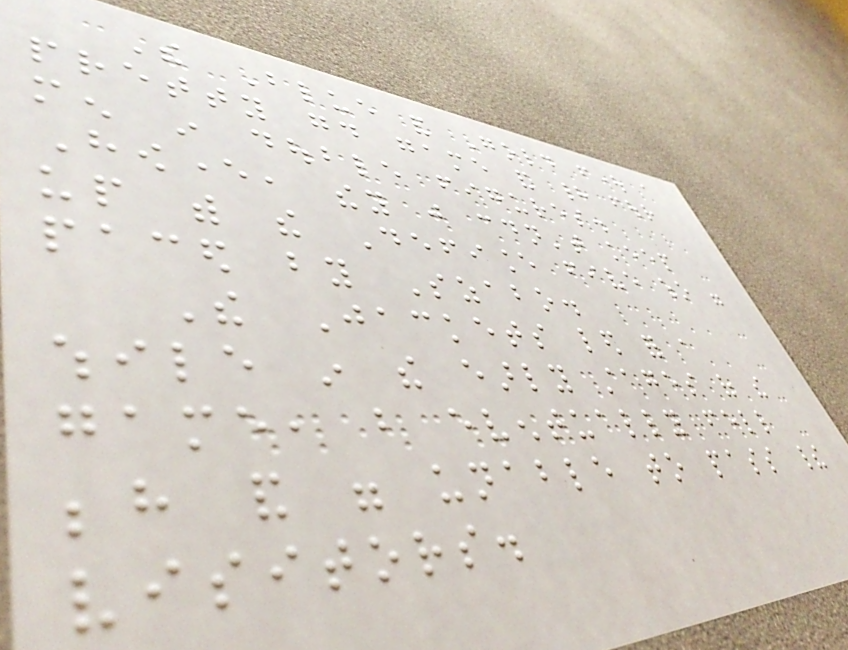The Blue and Gold fought a
pretty good game and had four
men in double figures.
However, they just couldn't keep
up with the Defiance five who were
paced by Szabo.
The Jackets led for a
while in the early stages of the
game, but eventually fell
behind and were unable to pass their
visitors.
